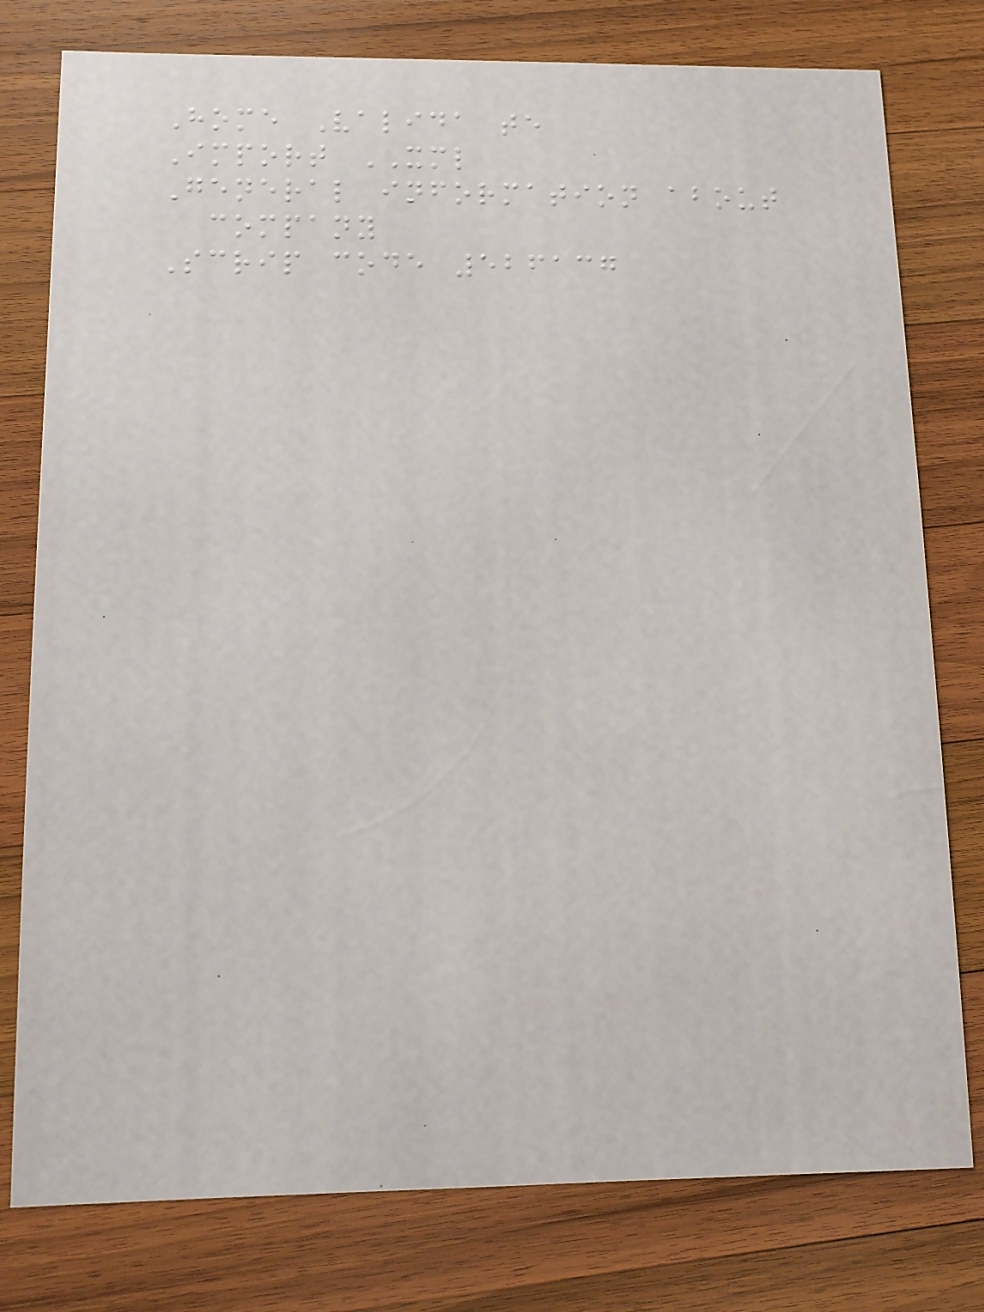Home Valida te
Import XML
General information about
company
Scrip code 526137
